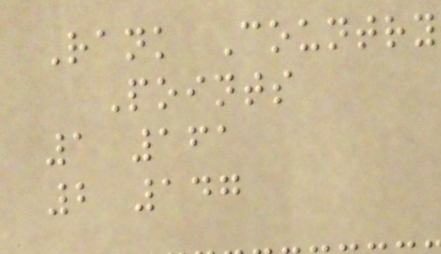Rank Country
Points
1 161
2 147
